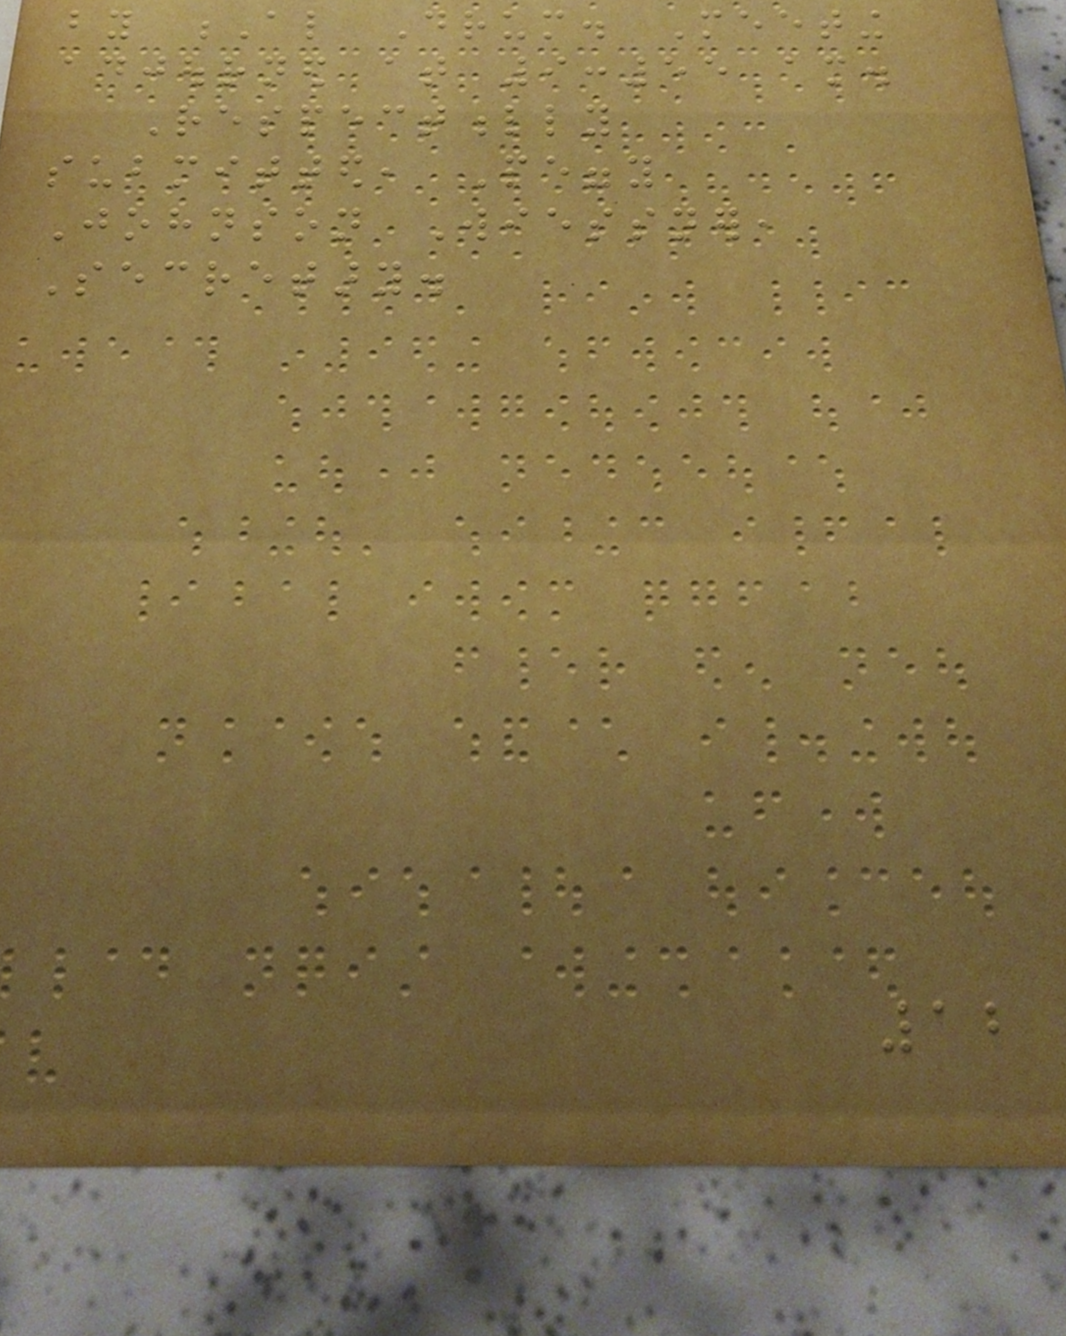by Al Drum. Meeting
adjourned at 9:55 am.
Respectfully
submitted, Peggy
Johnson Wiessner,
Secretary.
12
